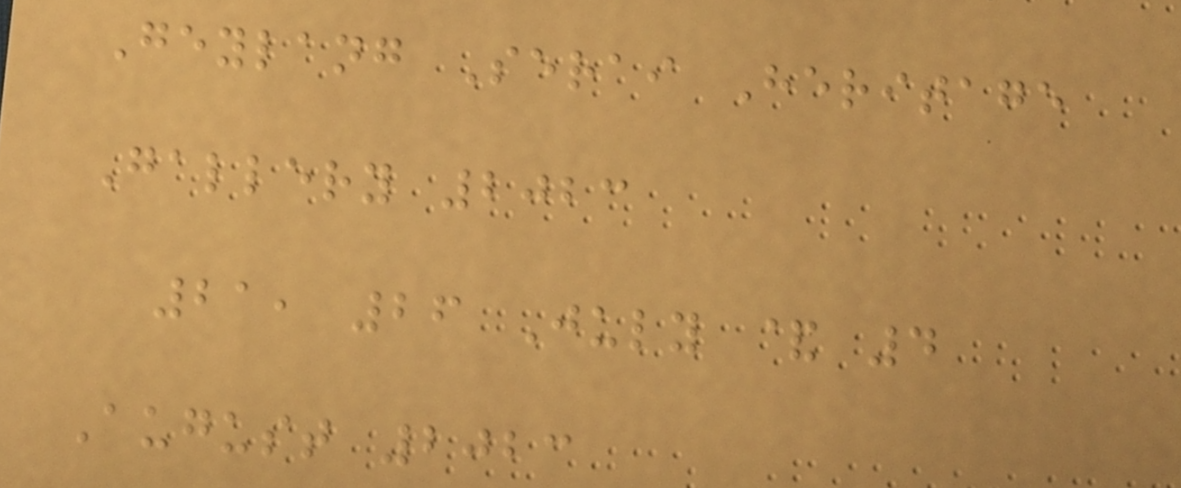Geylang Serai Heritage
Gallery 2023
21, 26 July & 4
August 2023
